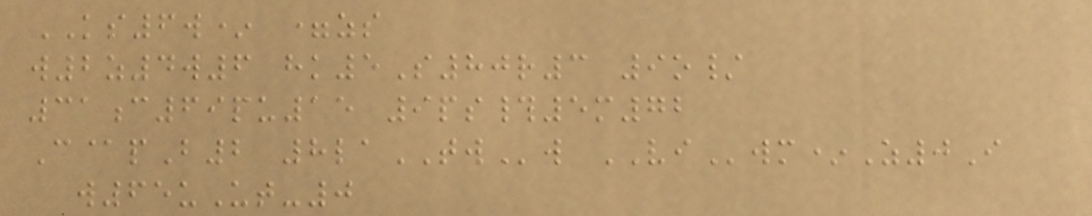KS6w* =zs
w2z4w6 hk5S80r3 9o/
31c69pu15 9ps#5m72
C@pB2 8laTWw VIwm*Z0I
w65uUt-0
